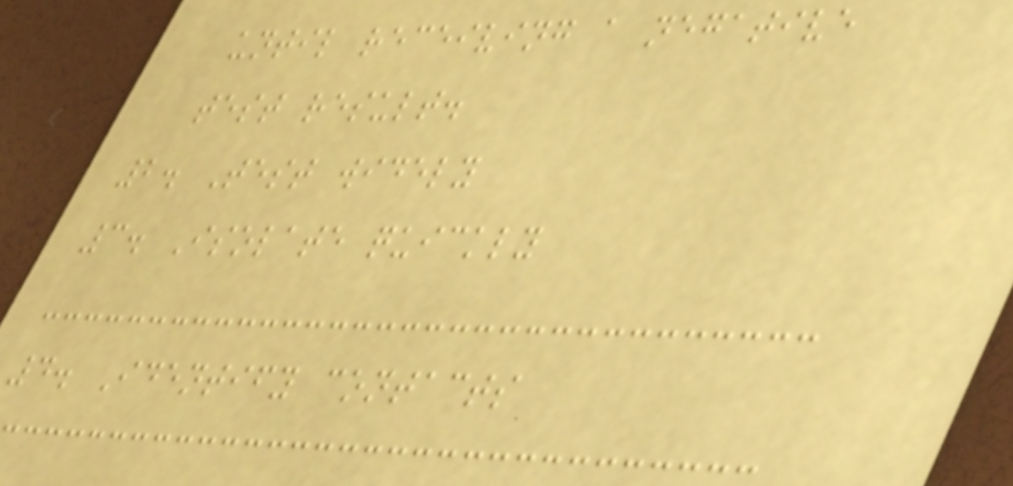until receiving a negative
test result.
2. Test widely
3. Isolate quickly
4. Identify contacts
